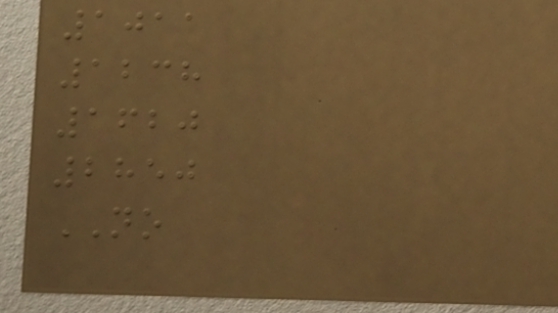1011
1238
1620
2850
NO
